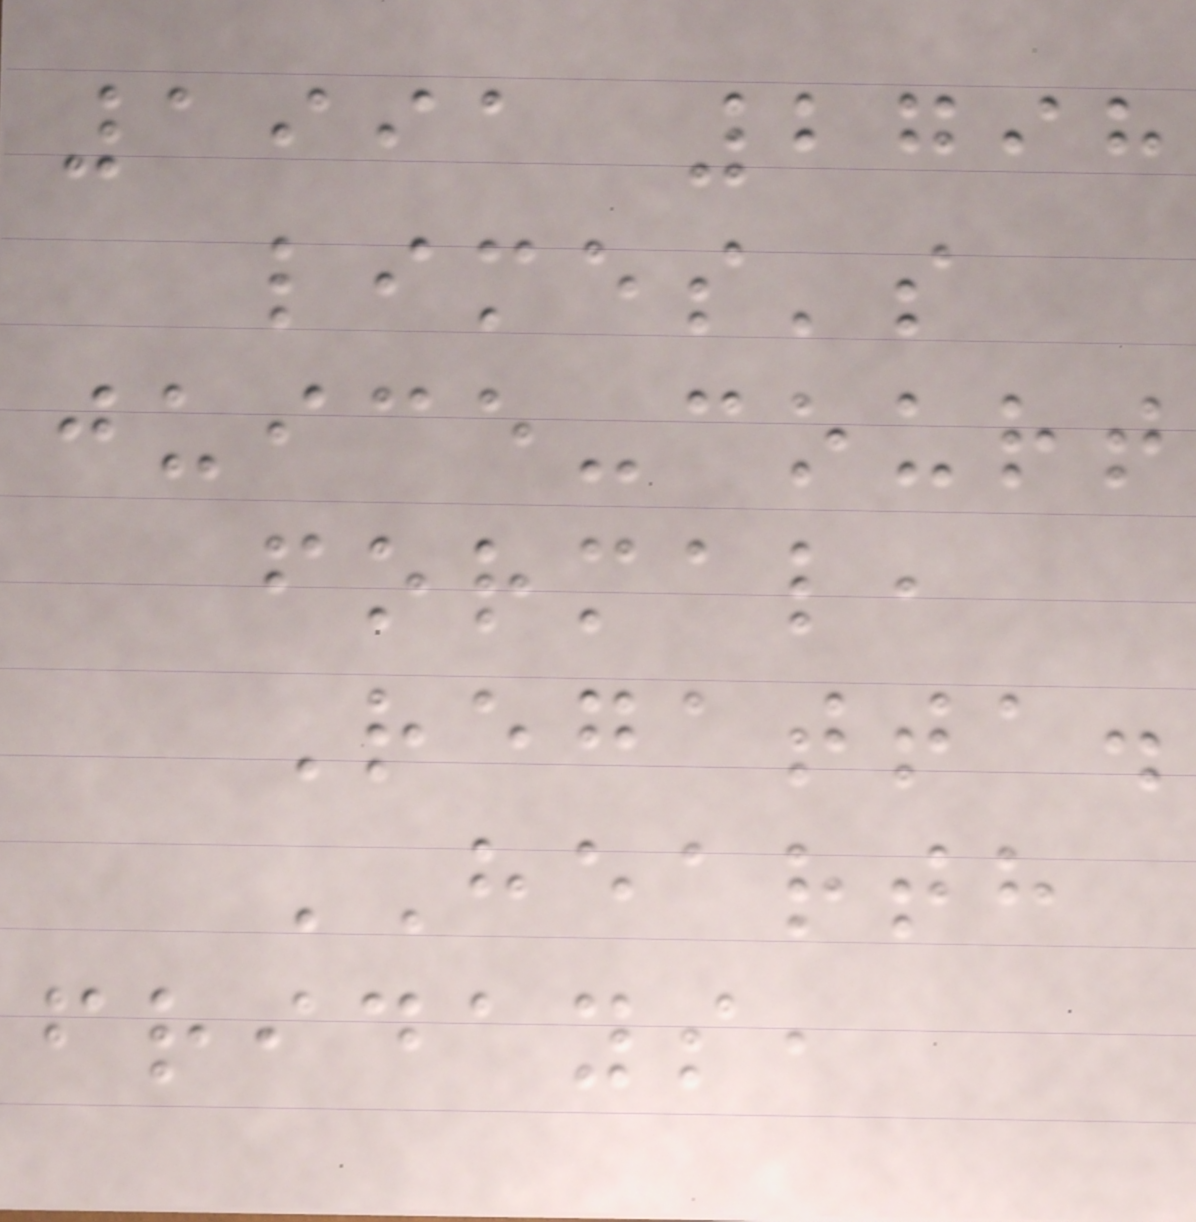1991 2798
limes's
juice-court
formal,
Regatta.
HEARTH
fridays,
